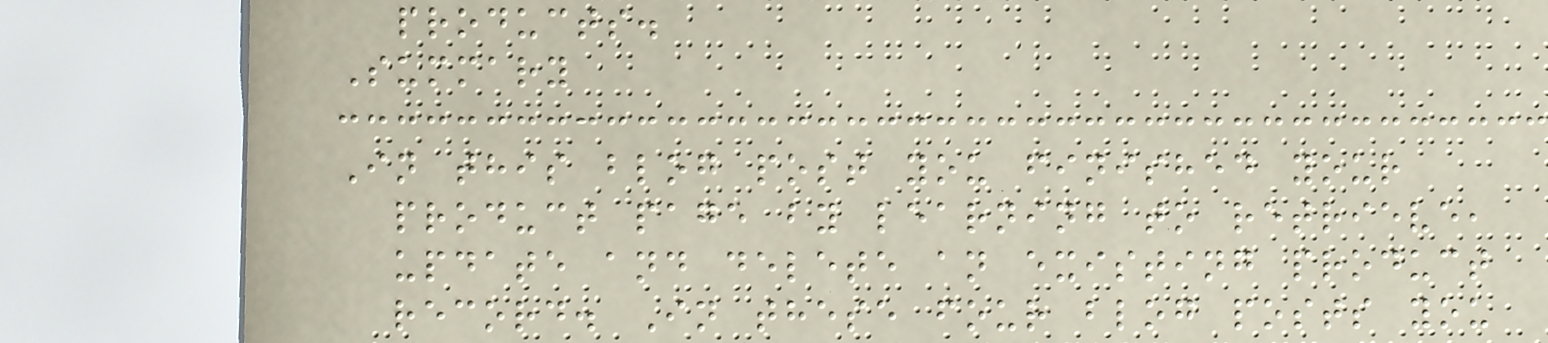products.
Summary
In this blog post you finished your
product page by learning to retrieve,
update and delete an existing product
record. In these four blog posts you
